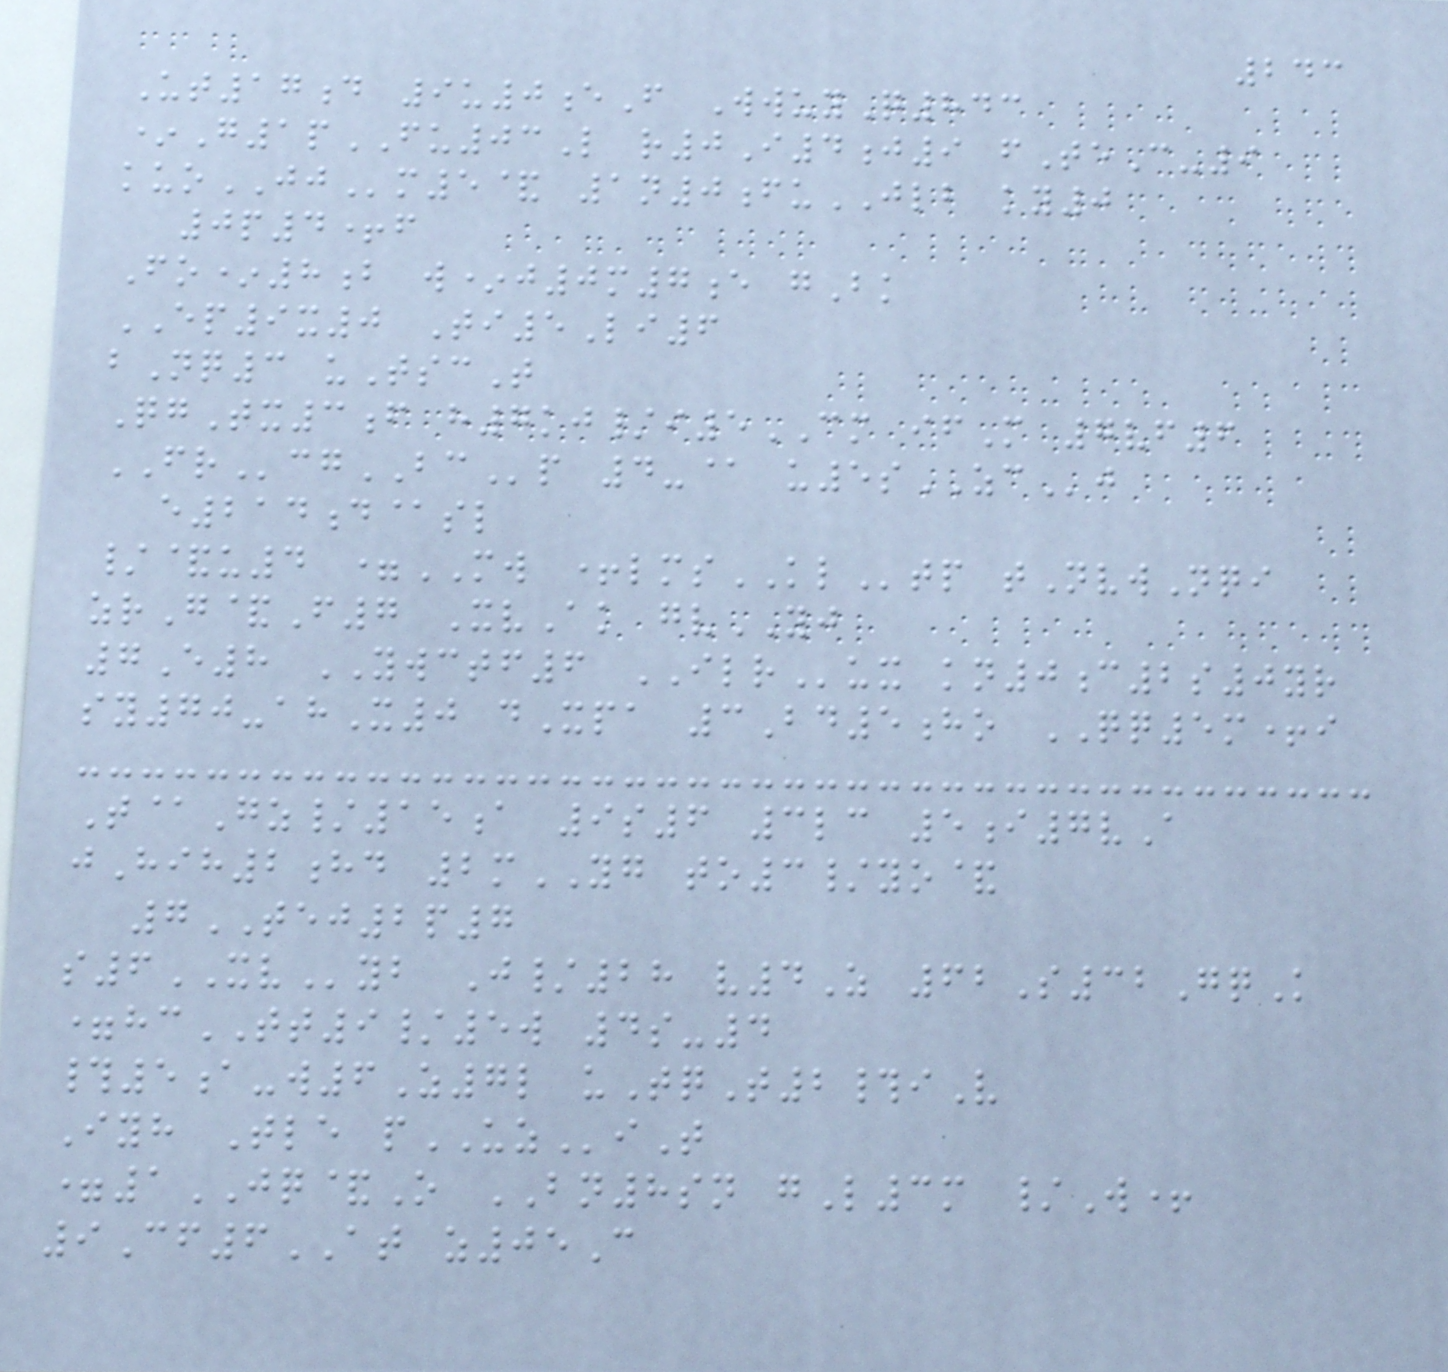243
Ut17d 9u0eF WwuyQ843
*G1pFU03L r0I4j9 fTeC-9
kuoJJm5& 1n0fuJLB ky0
0p4+f
Fo*8b w*j0m7e gBk
EP9x0 Ti5Li6
bNq3 uTscT
QgTx3f h7kj/i5CM ifM 7vf6
FRcgBCp 4-@ u5sZCj
e214d@sl
/&u4 =MW +lmsKLtp tNvwNqi
zrG&F7 XvAk gvYJ
7E8 YWCTF6 ILRux kn0c2s0yr
sy70-ahX0 dXpa 3Bd5ho QQ5m+i
T@Gz/15a 9s6 3lc 5i7vA
jHih2hd 2mYG to3/yo&
7TEJ2p7
s6XVyb J/28 v4Z 62S32GqK
=hcTT9/5w 4s-4
#5a-w6Z7l uTqT2#iV
Iyh Tle pUZiT
=1JQ&O BN8sn gL3m /W+
9Cf6AT z05C
